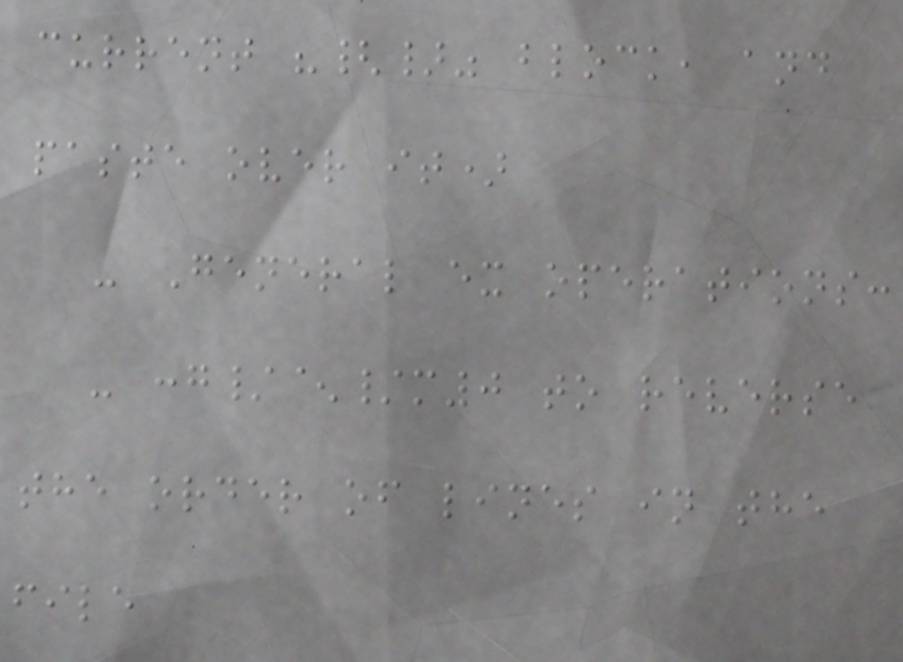current "{}" block, and
paste over it)
- General ex operations:
- :g/^/m0 to reverse
the order of lines in the
file
